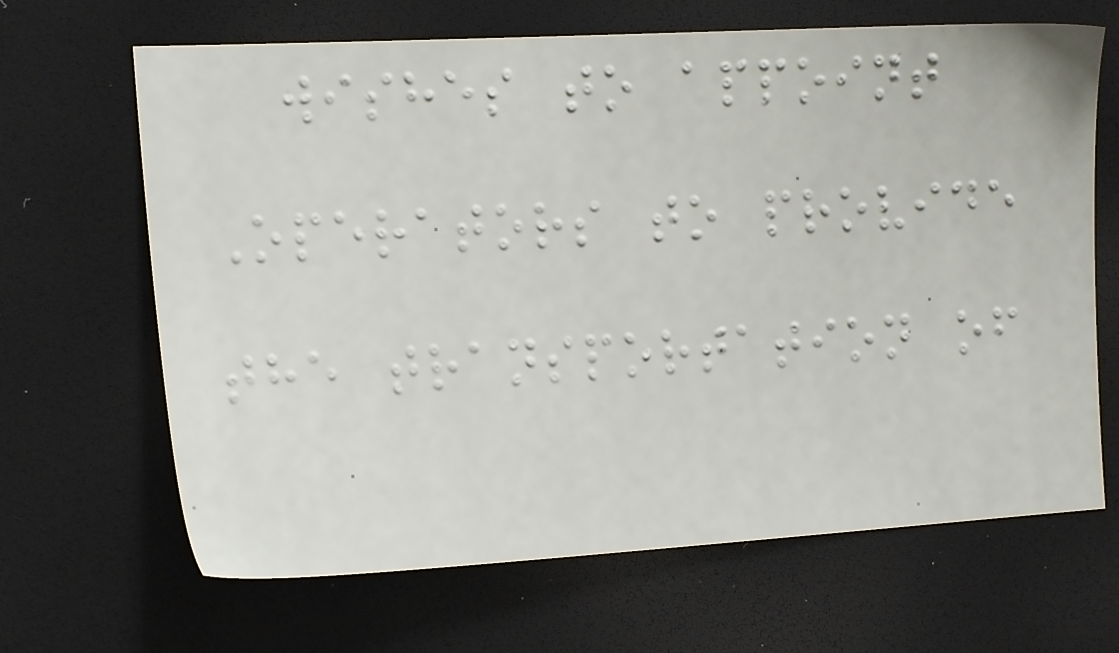wishes to appoint
Operators to provide
the transportation of
